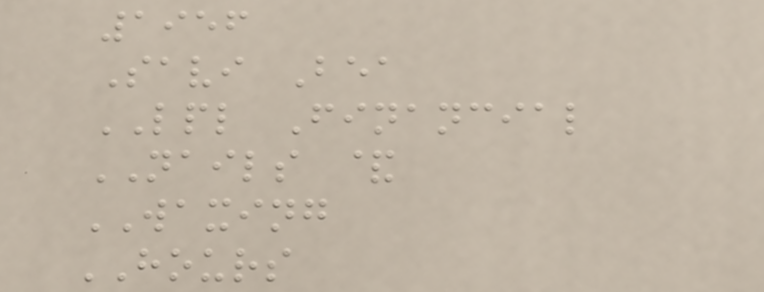1956
Savi Bea
LPL Financial
NAILS &
WAXING
HOURS
